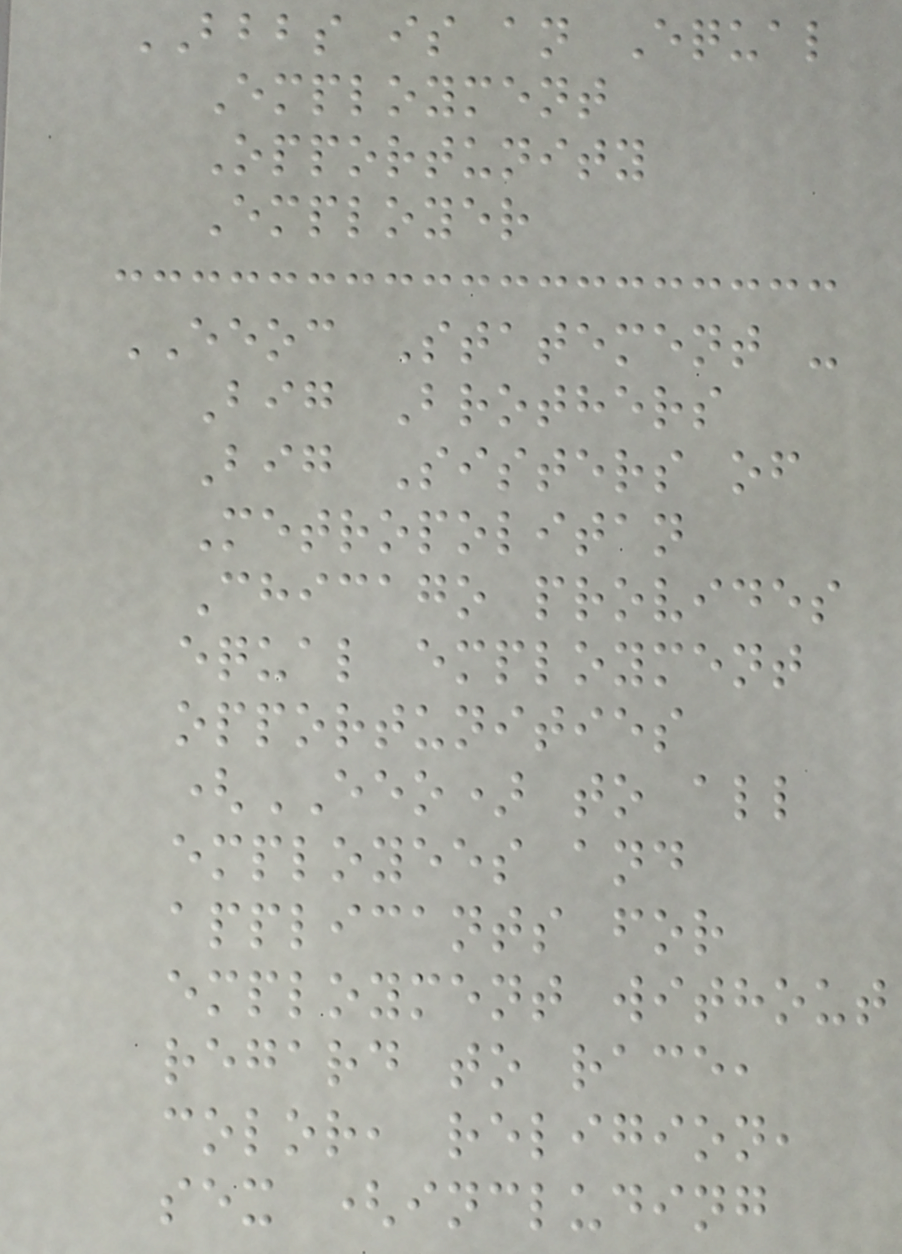BBBS is an Equal
Employment
Opportunity
Employer
EEOC Statement -
Big Brothers
Big Sisters of
Metropolitan
Chicago provides
equal employment
opportunities
(EEO) to all
employees and
applicants for
employment without
regard to race,
color, religion,
sex (including
